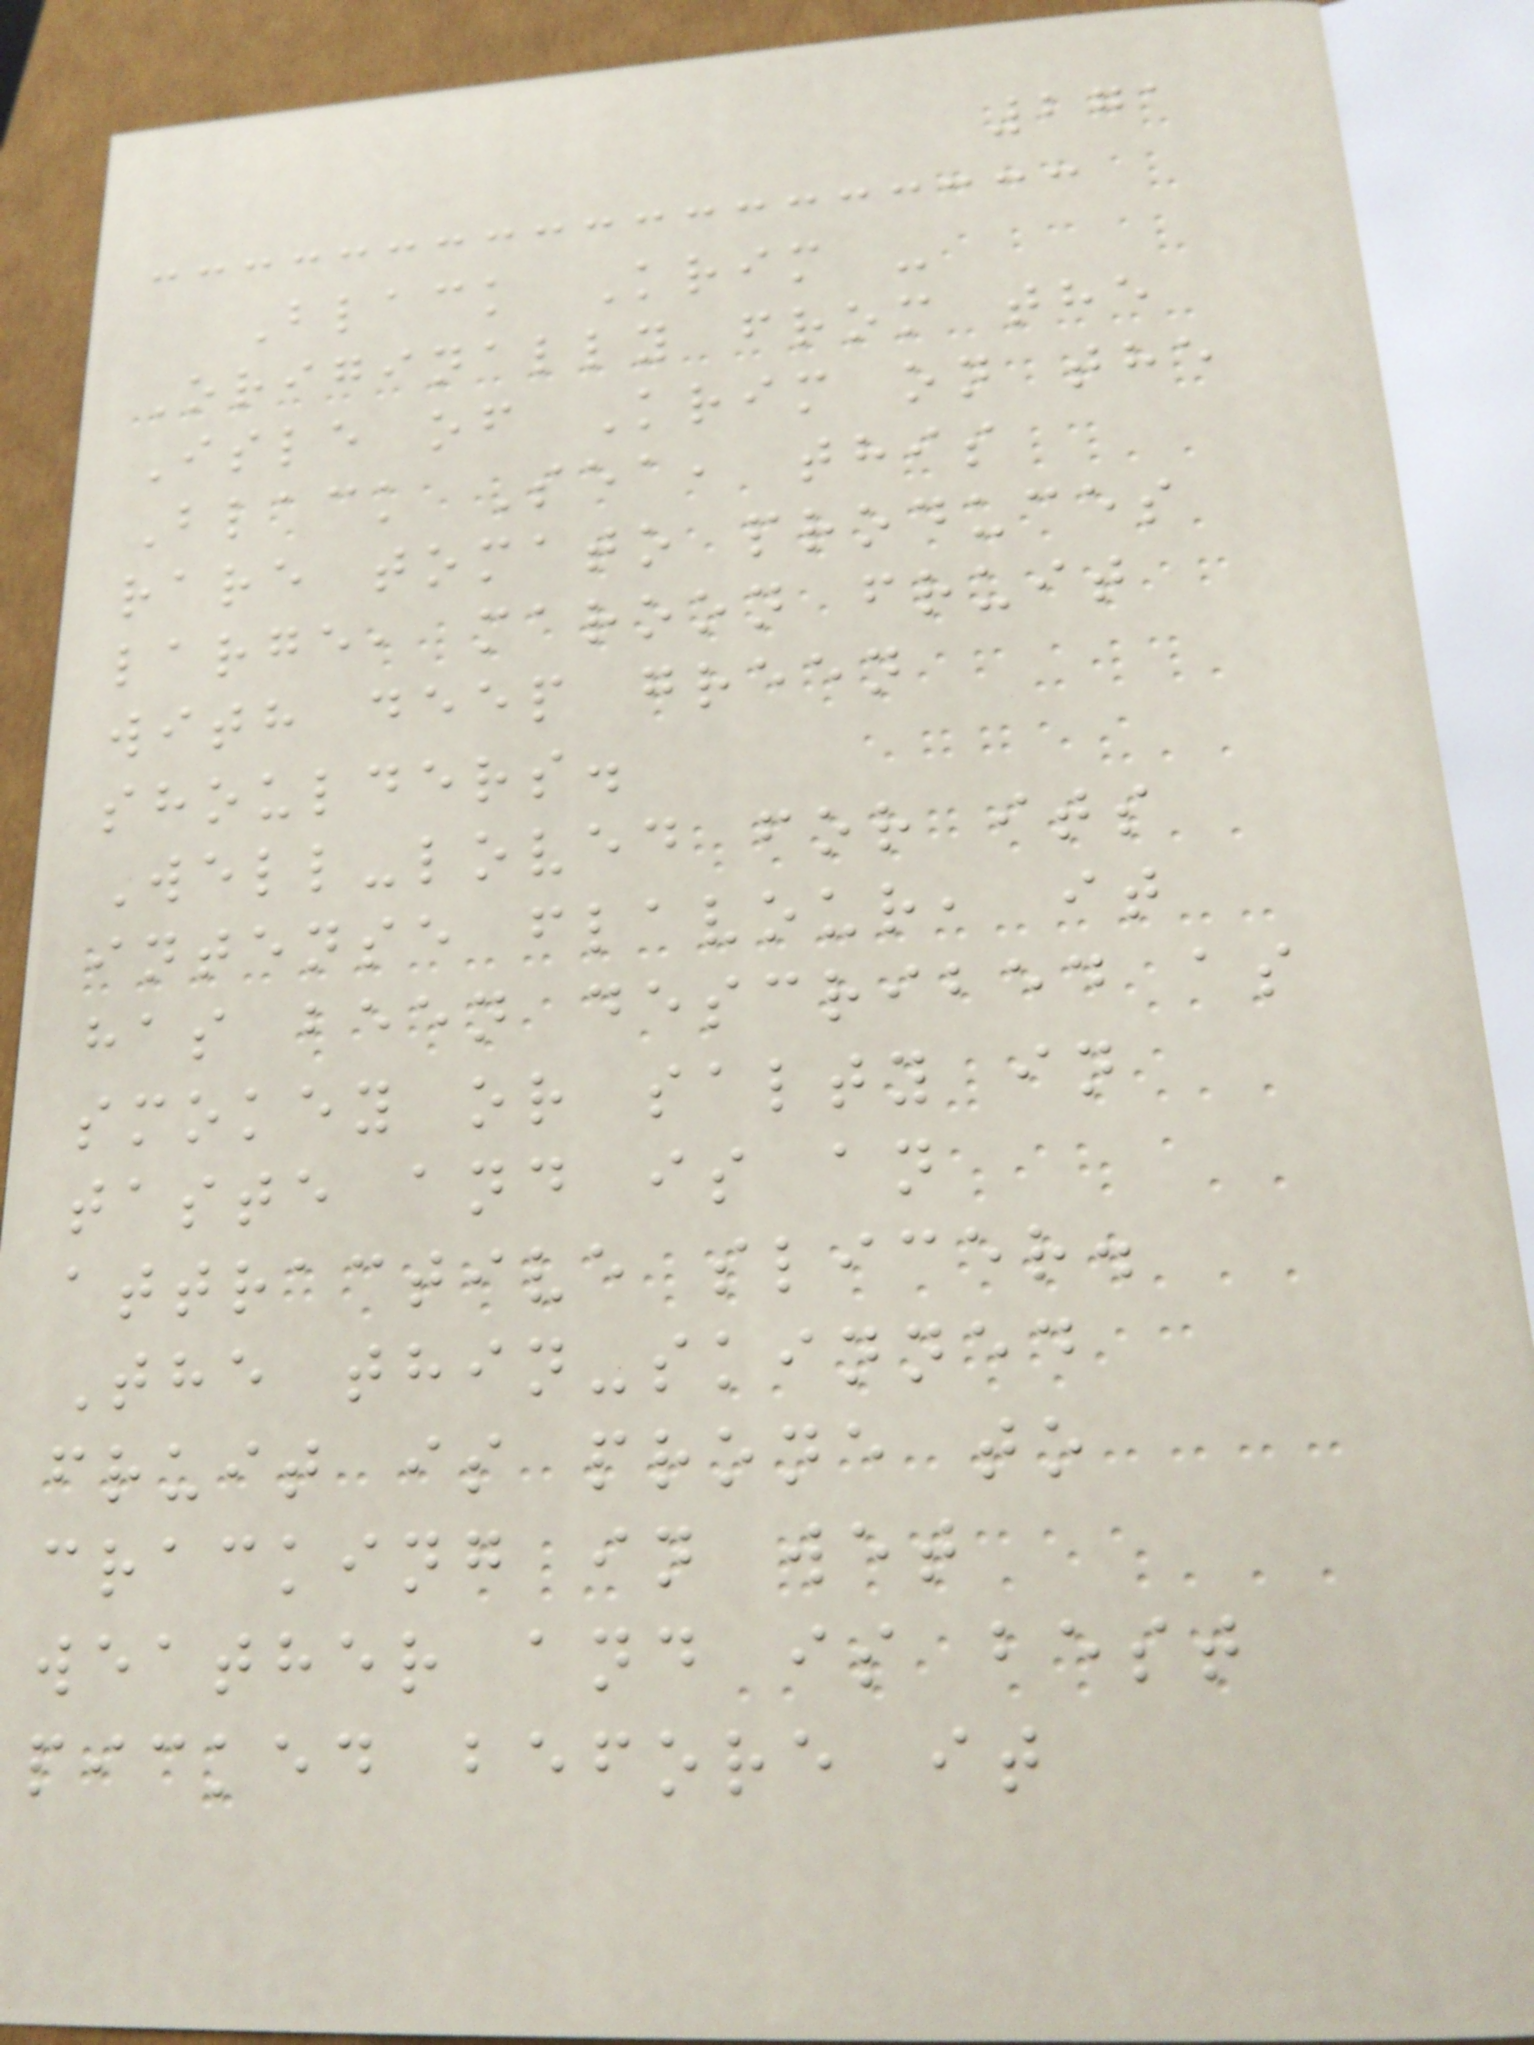271
Black Krim -
Originally from the
Isle of Krim on the
Black Sea, this
rare tomato produces
large, maroon fruit
with deep green
shoulders.
Well-loved for its
intense flavour, it
has been described as
smokey or salty in
taste and is an
attractive slicer.
The thin-skinned
fruit is prone to
cracking in wet
weather and is best
picked before it
